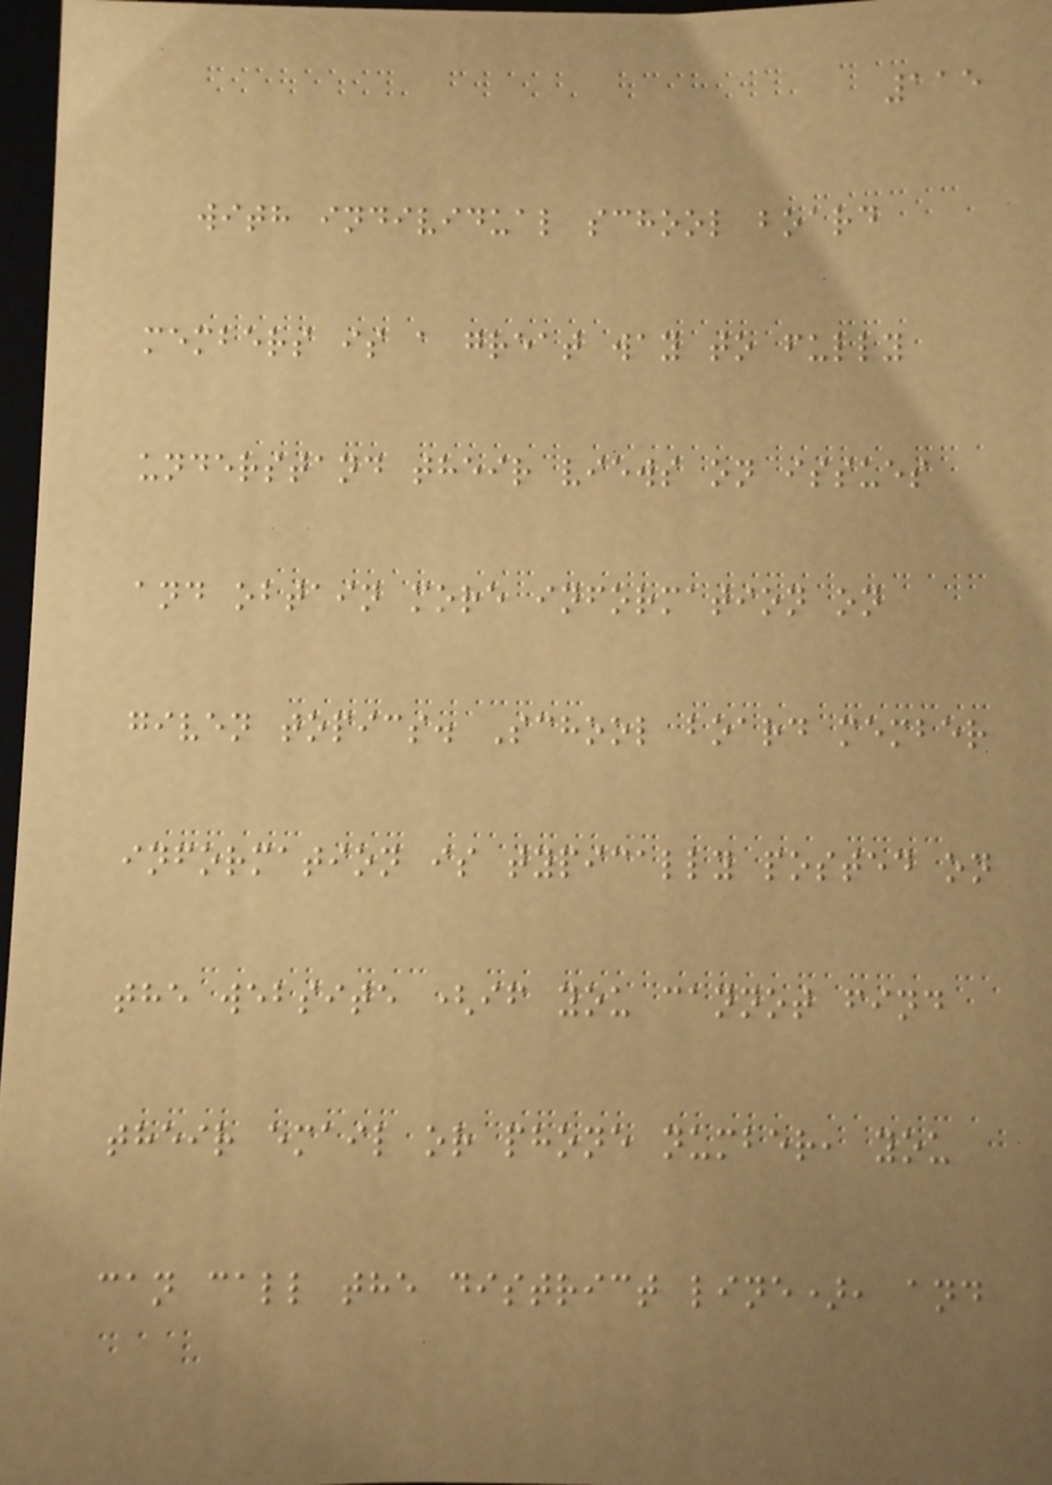115
with individual school board
members is a great way to fully
understand their views on issues
and obtain more information on
given topics. School board member
information is typically posted on
the website (if you cannot find
their email or phone number, you
can call the district line), and
